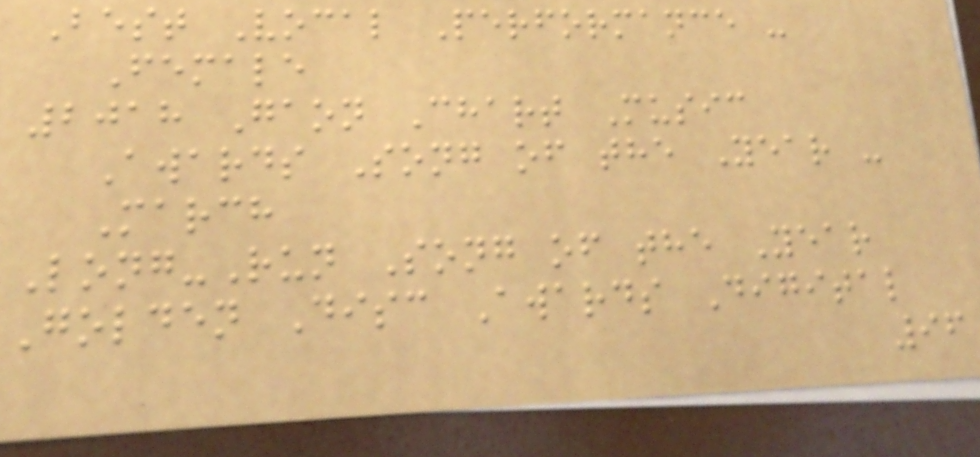Best Vocal Performance -
Female
2018 Gaon Chart Music
Awards Song of the Year -
March
Long-Run Song of the Year
Golden Disc Awards Digital
96
